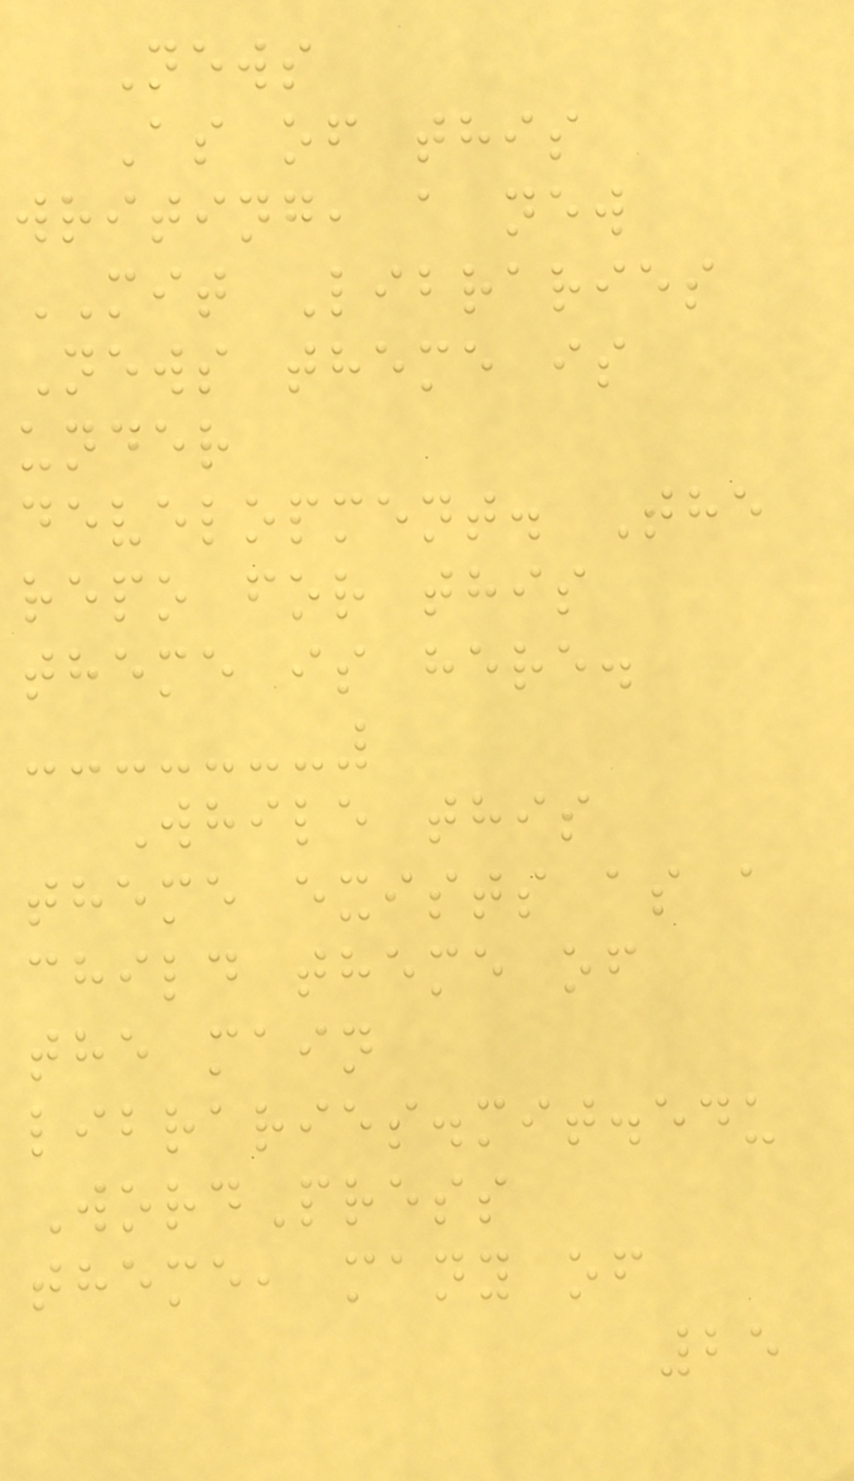News
As of this
writing, a new
MIT Libraries
News theme is
under
development. The
repo for this
theme is here.
While this
theme exists as a
child theme of
the main
libraries.mit.edu
WordPress
theme, many of
25
